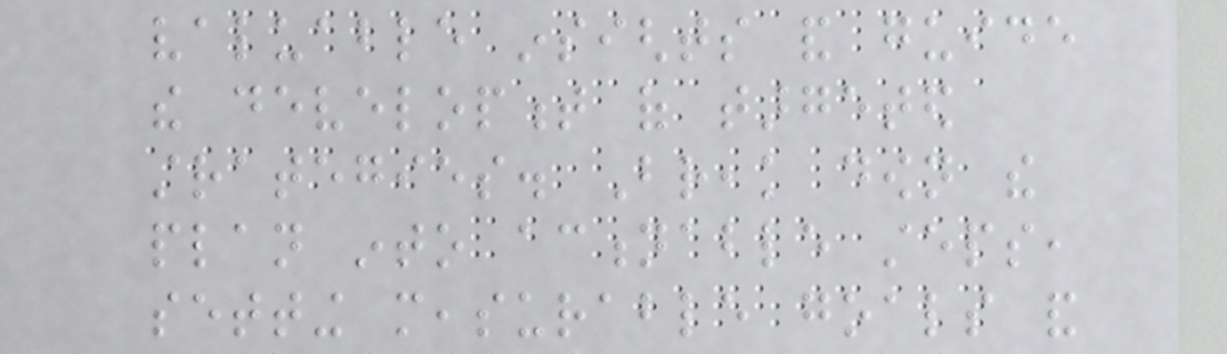valuable insights and guide
the development of targeted
strategies. Break down the
plan into actionable steps,
setting measurable goals and
